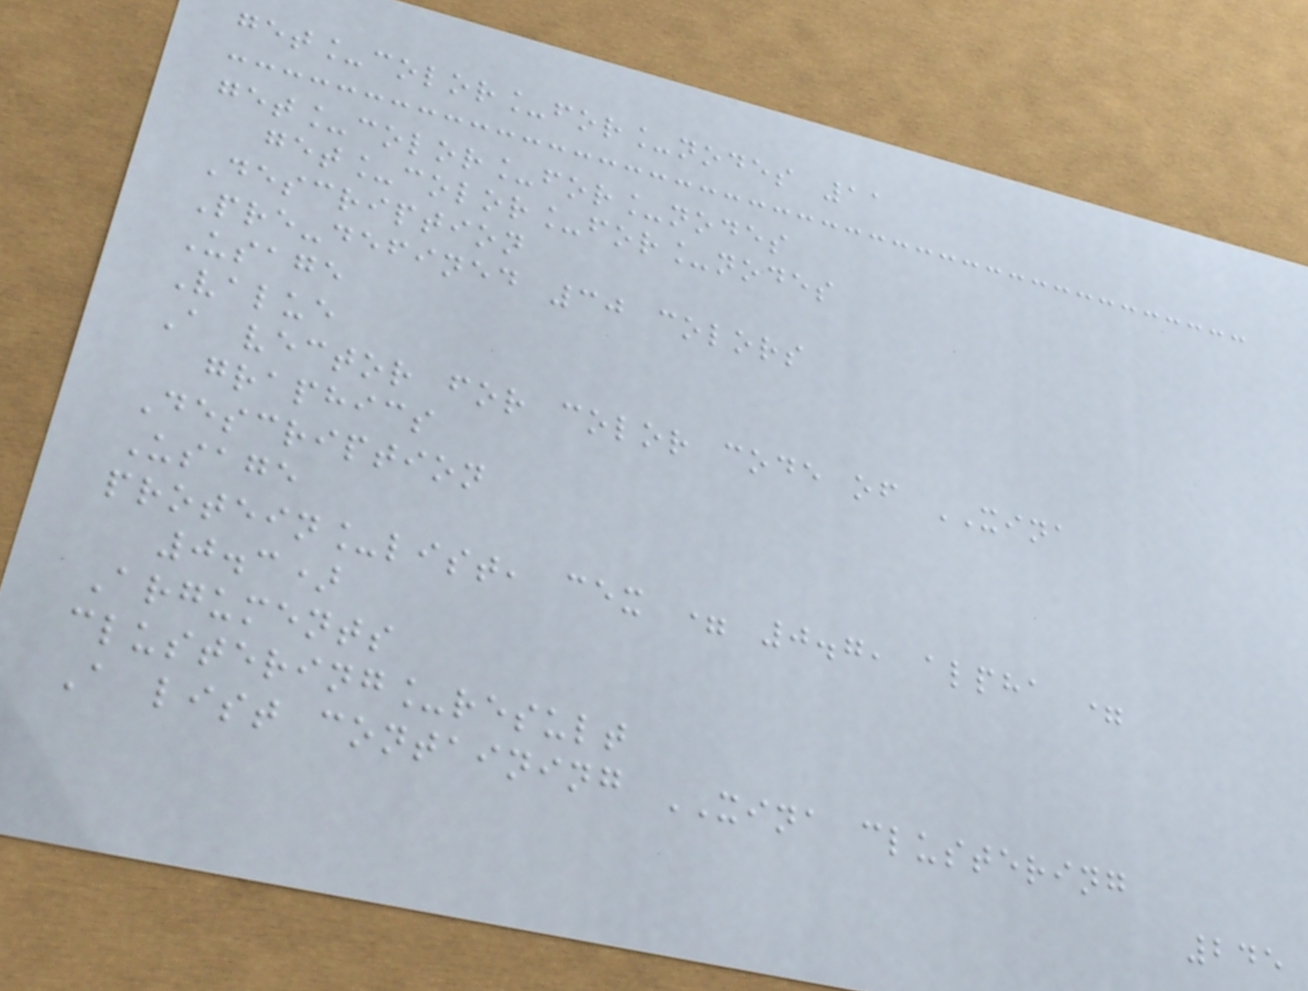get_color_for_nodes 11
get_color_for_nodes
get_color_for_nodes
Description
Pre-defined 30 colors
Usage
Value
A vector for color code of XINA
graphics
Description
Usage
protein_list, cex = 0.7, alpha =
0.3)
Arguments
clustering_result
A list containing XINA clustering
245
